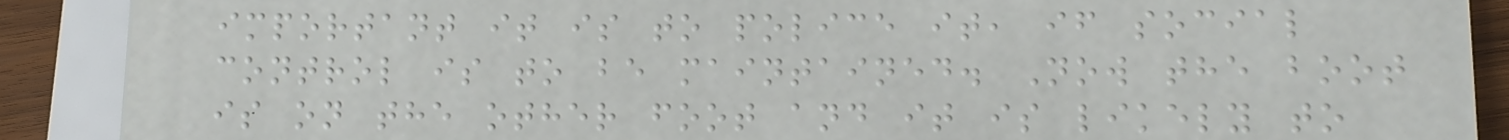important it is to police it, if social
control is to be maintained. Now the boot
is on the other foot and it is likely to
